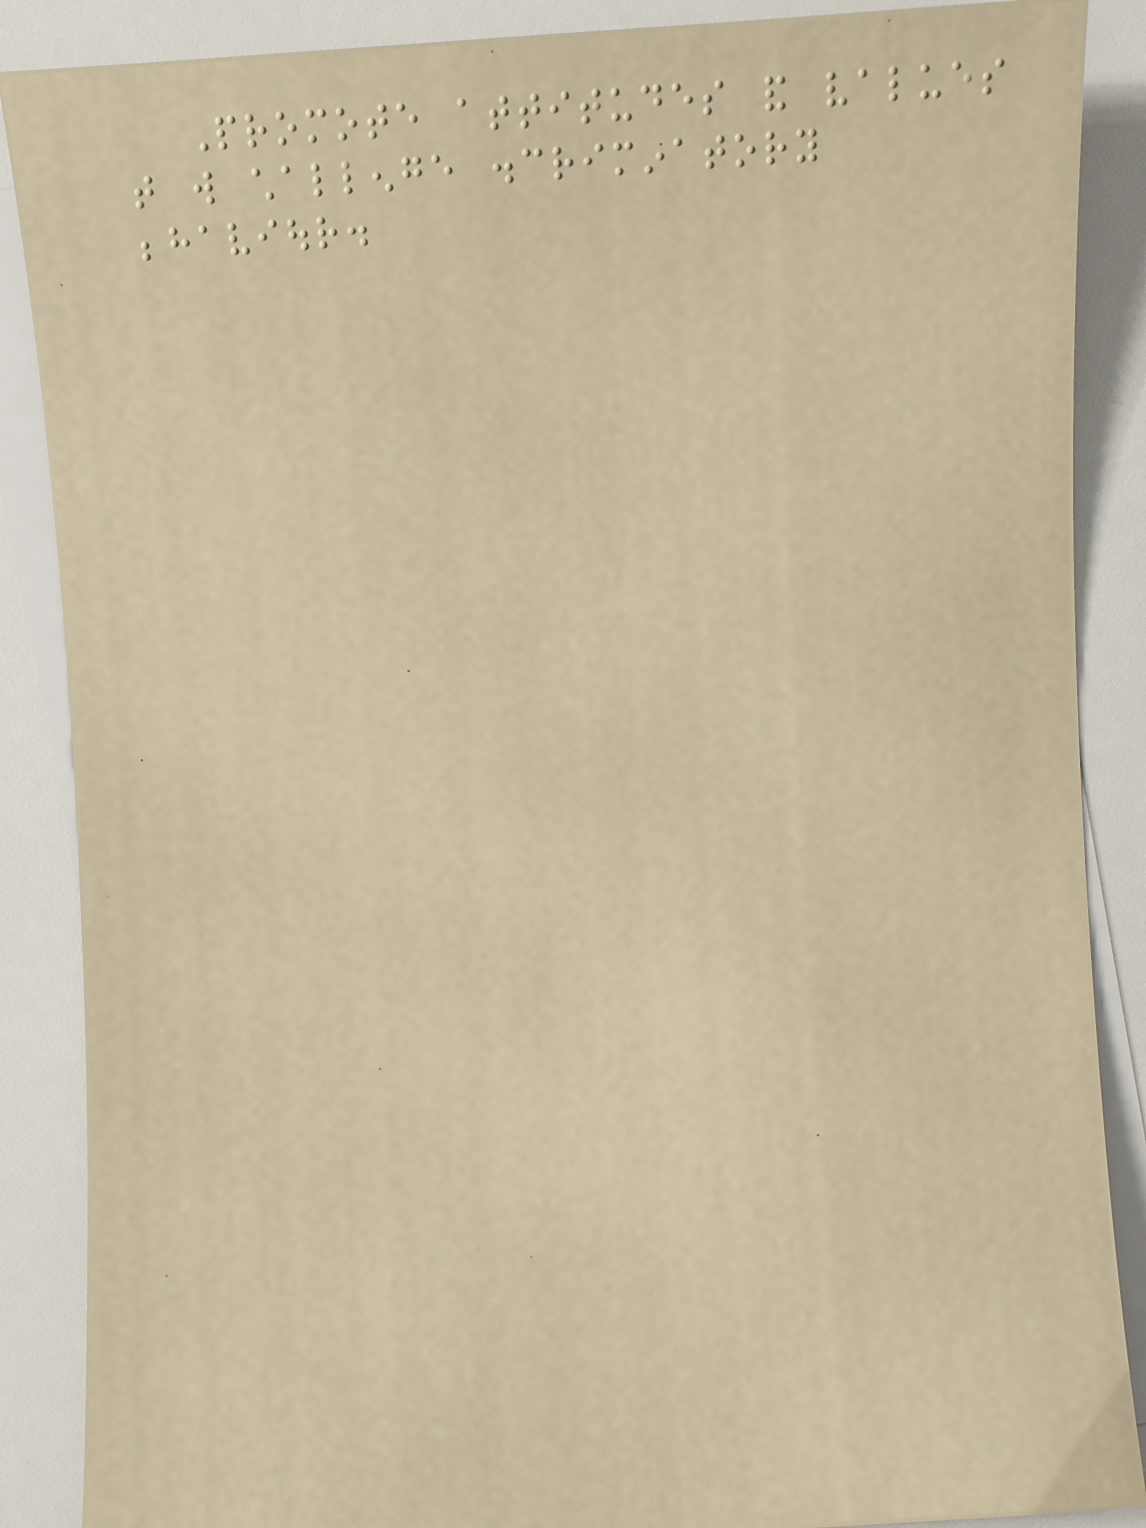Promote attitudes and values
that will challenge discriminatory
behaviour.
